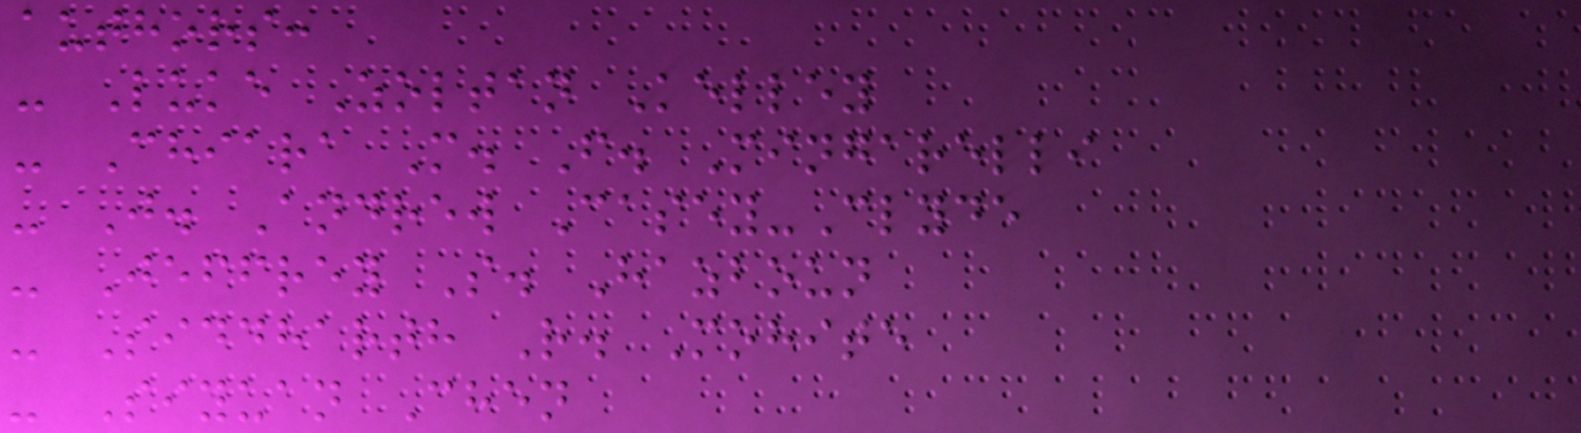authors:
- Luke Zoltan Kelley
- Chiara M. F. Mingarelli
- J. Andrew Casey-Clyde
- Jeffrey S. Hazboun
- Siddharth R. Mohite
- Siyuan Chen
